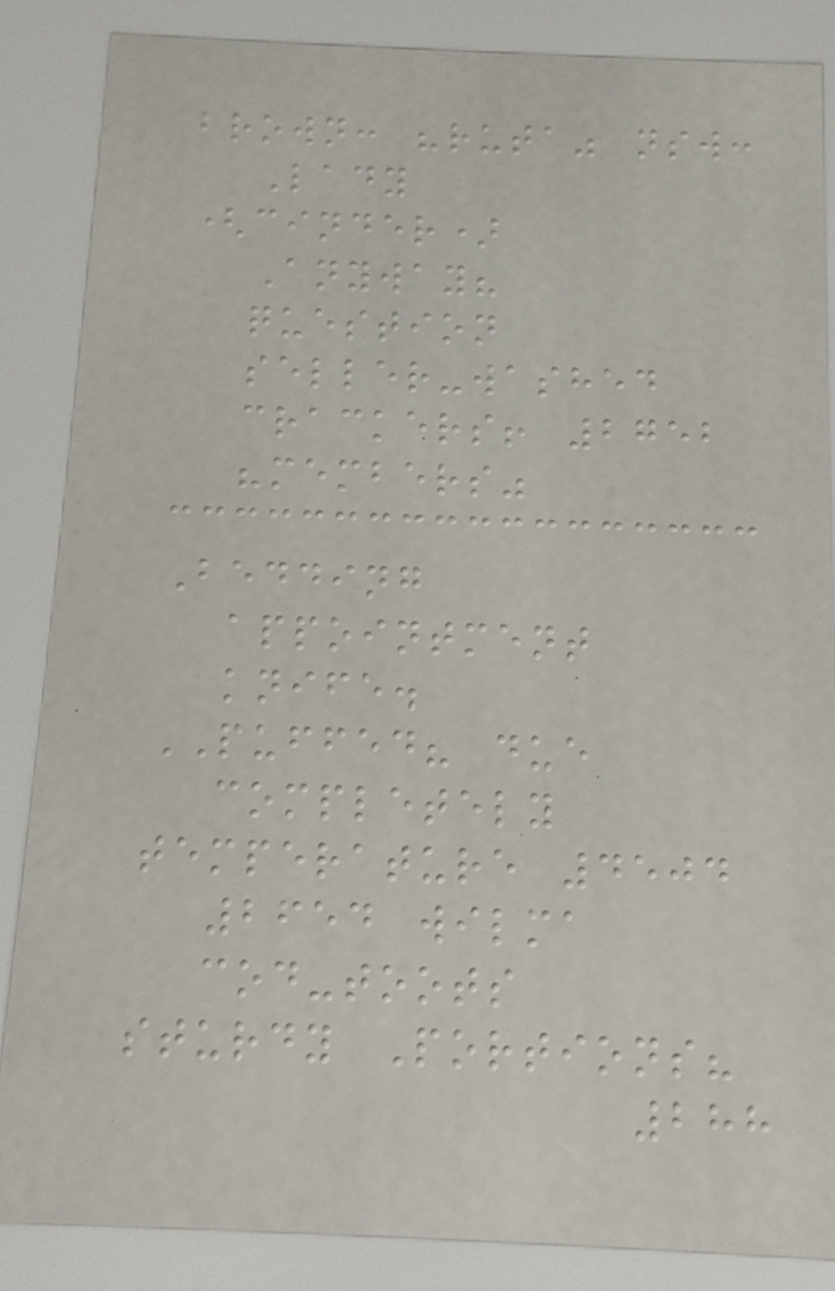brown: "ruta" nsw:
Lady
(cinder)
Anyway?
question
seller-washed
crackers! 2752
"members"
Bedding
appointment
knife.
PUFFED? due
completely
temperature 4504
2654 wilma
cod-toots
sturdy Portions?
288
